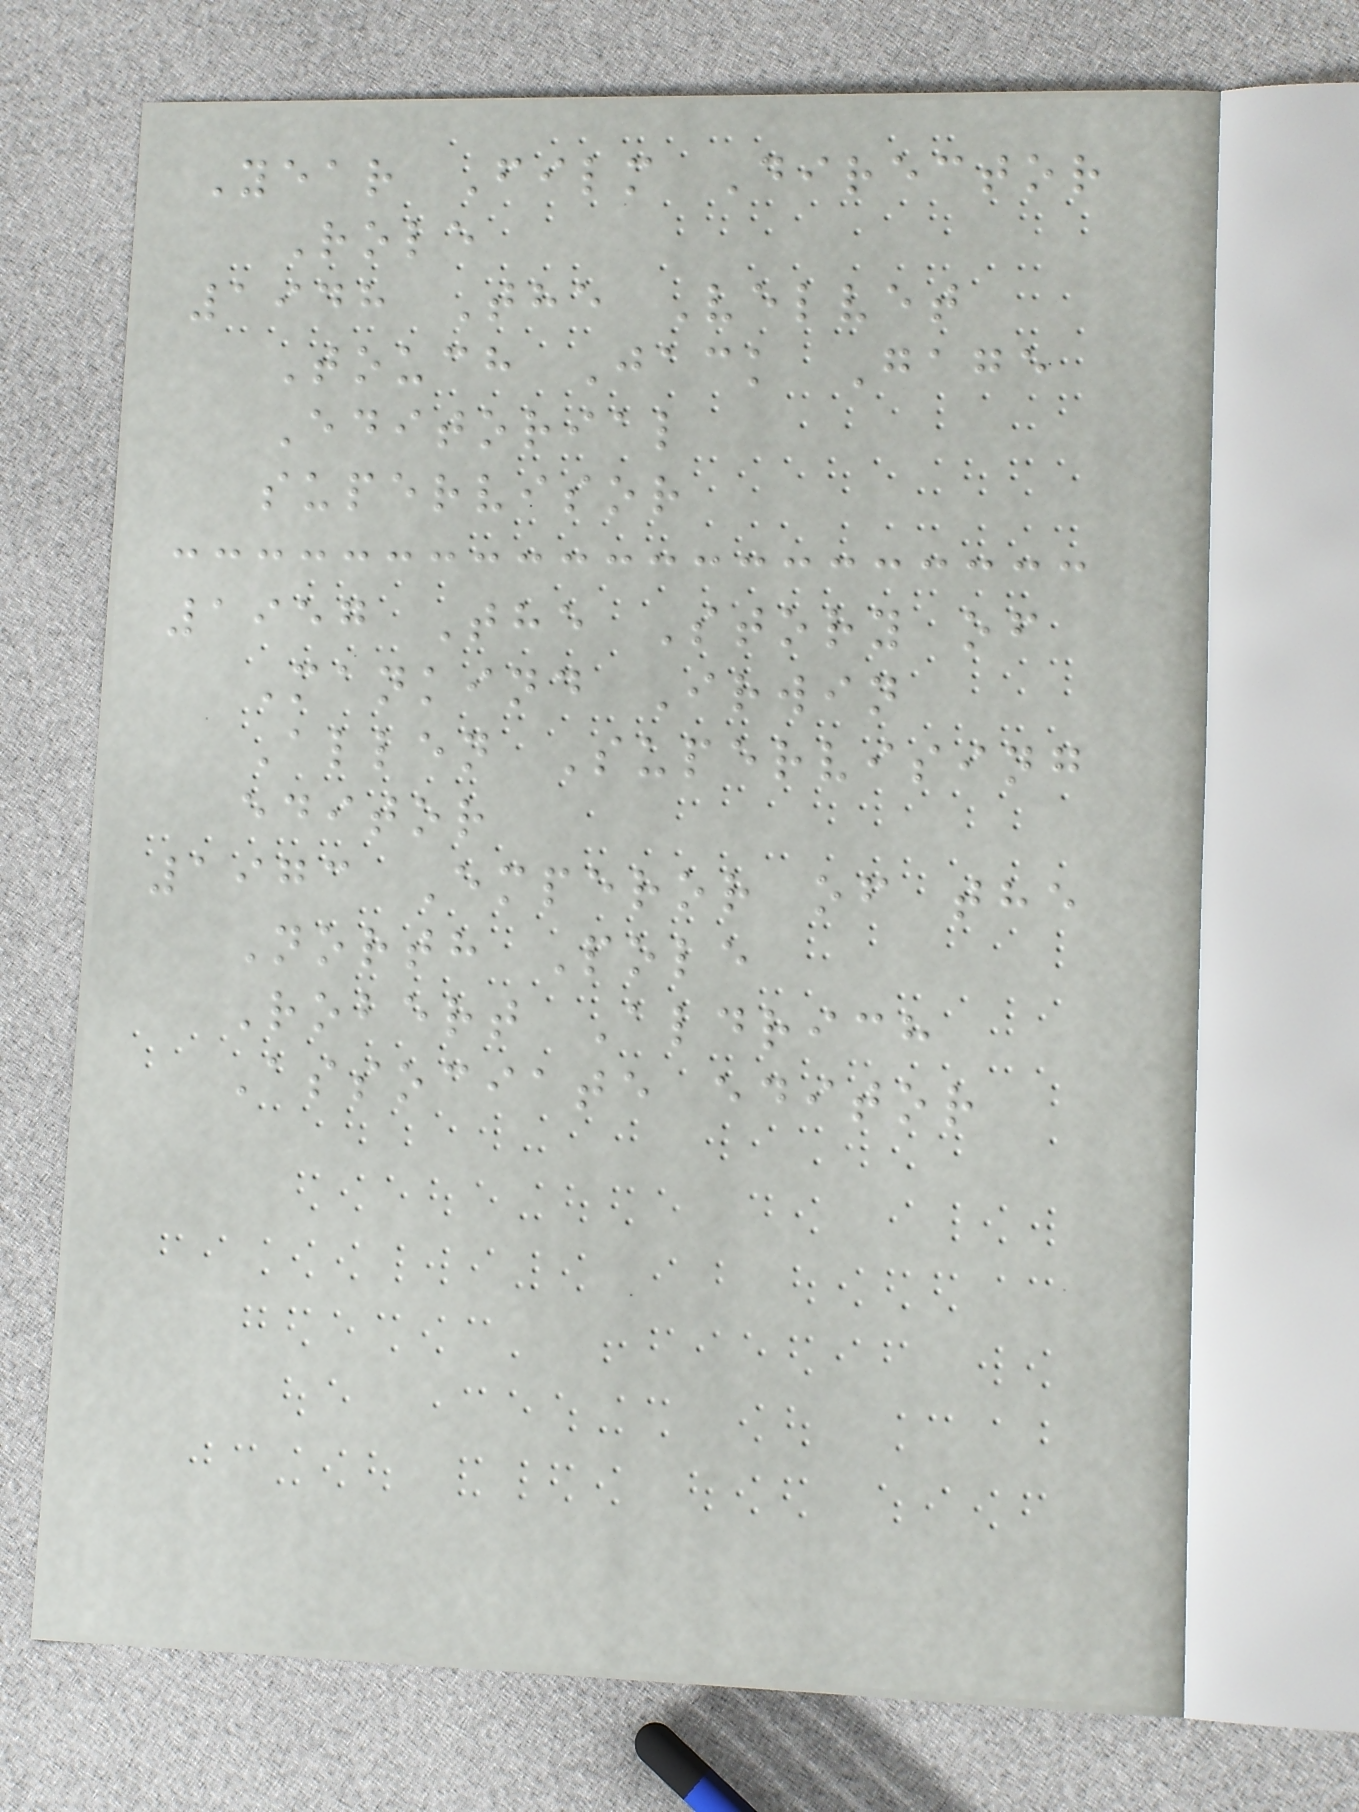Year Film Director
Role
1948 The Velvet
Touch Jack Gage
Editorial
supervisor
1957 The Story of
Mankind Irwin
Allen Supervising
editor
1973 Emperor of the
North Pole
Robert Aldrich
Associate editor
